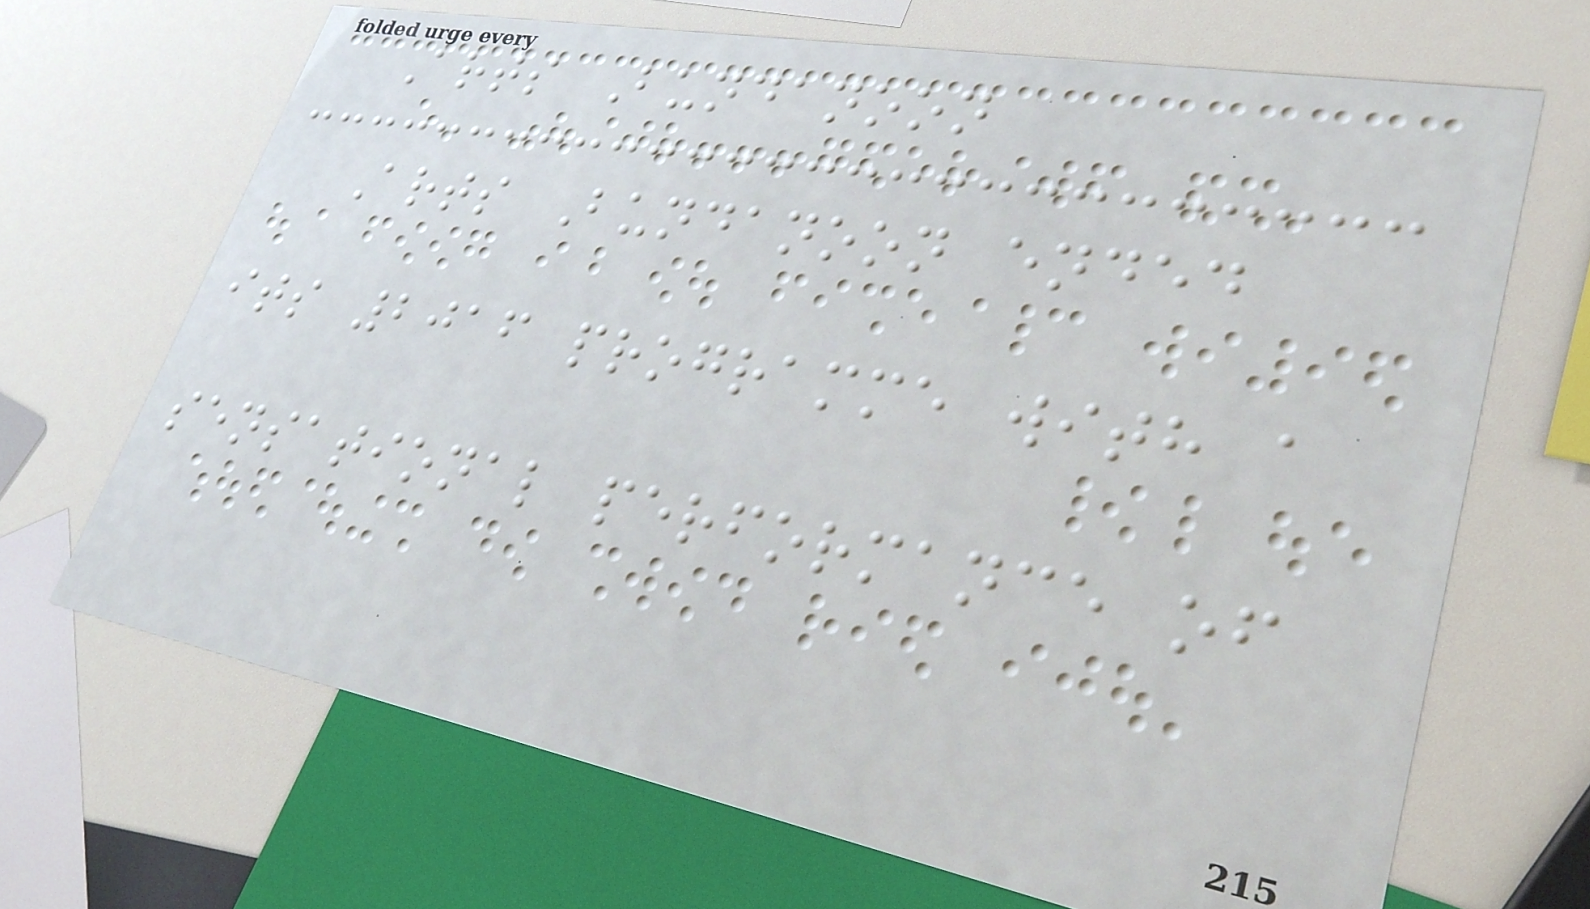Arts Bundanoon
Arts Bundanoon ended
its 2016 programme with a
sensational performance of
